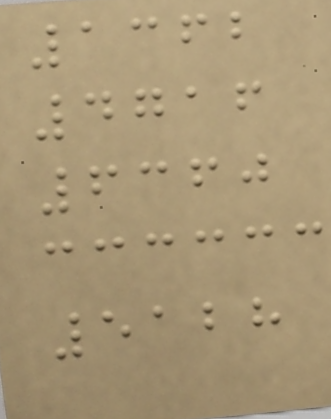1362
4716
6360
5128
